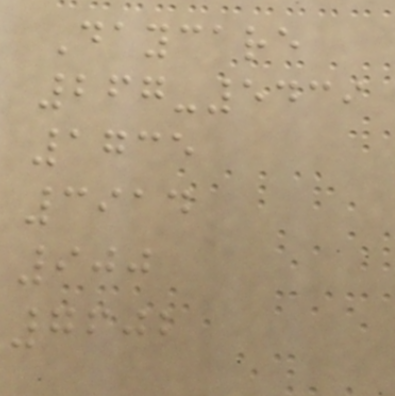Daycare
267-5439
1735
3914
900
7602
